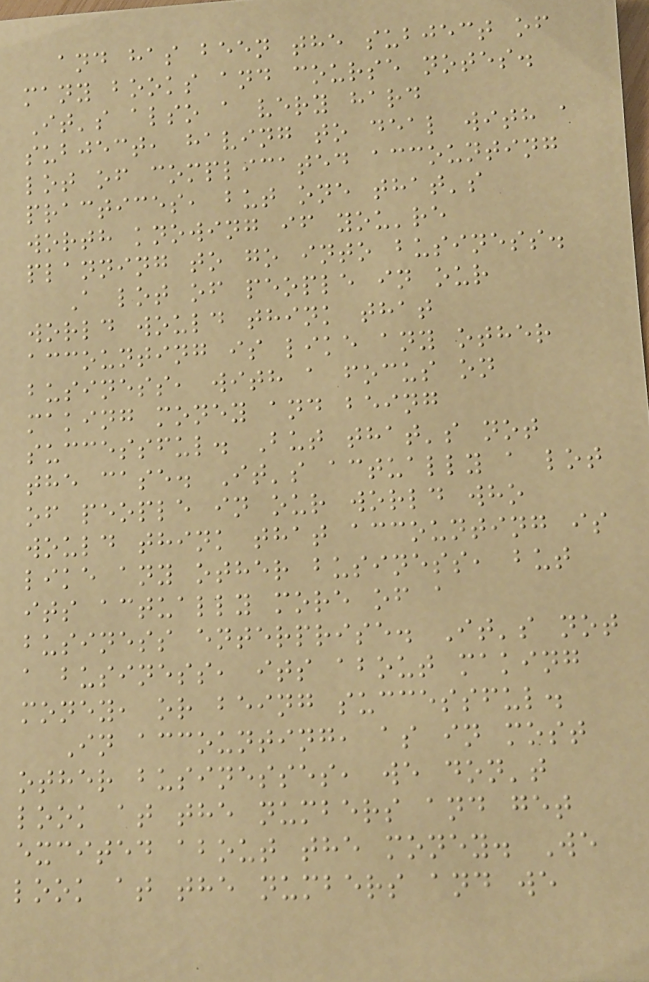and has been the subject of
many books and course notes.
It's also a very hard
subject, having to deal with a
lot of complicated accounting
practices, but one that's
worth knowing if you're
planning to go into business.
A lot of people in our
world would think that
accounting is like any other
business, with a focus on
making money and being
successful. But that's not
the case. It's actually a lot
of people in our world who
would think that accounting is
like any other business, but
its actually more of a
business enterprise. It's not
a business, its about making
money, or being successful.
In accounting, as in most
other businesses, we don't
look at the numbers and get
excited about the money. We
look at the numbers and we
